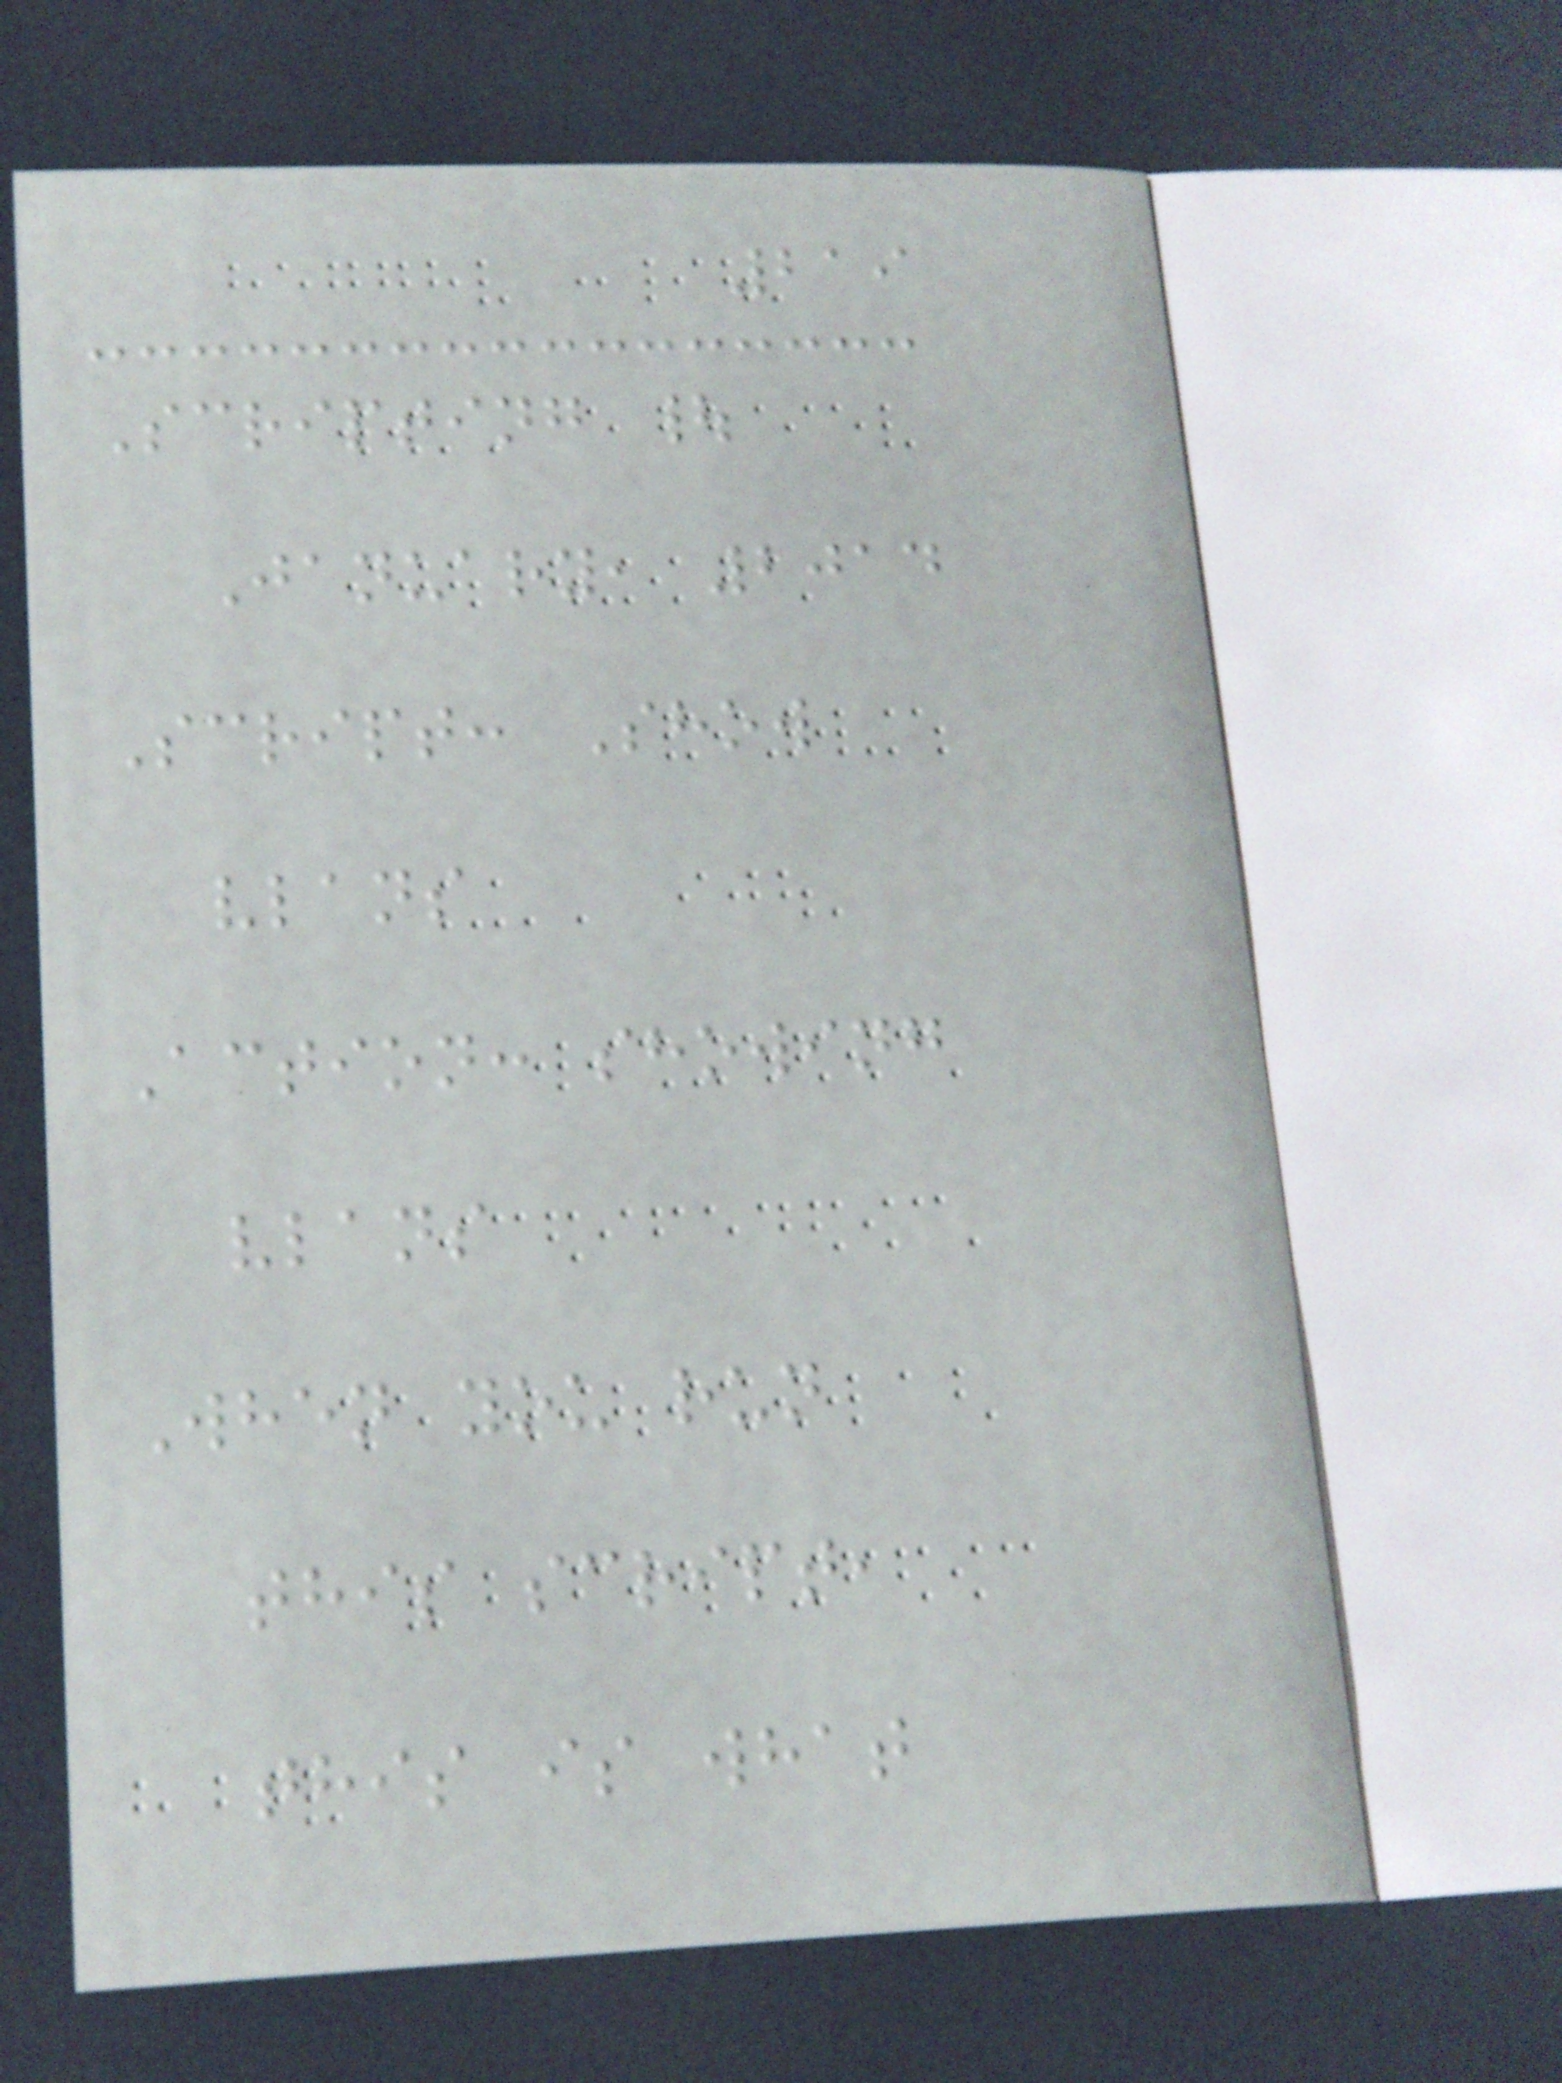219
Scripting |
January, 2014
Script: Show
vlans
Action: showing
vlans
When you run
this script,
this is what
